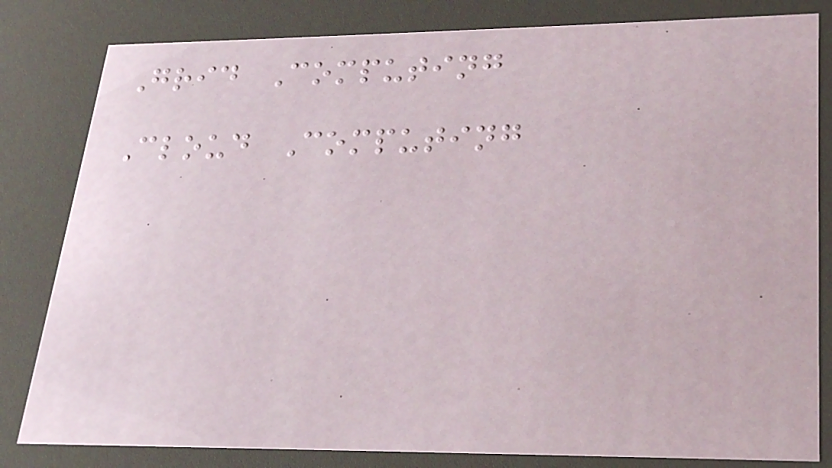Grid Computing
Cloud Computing
